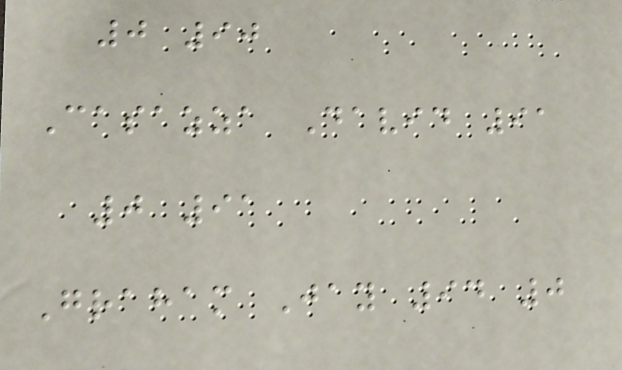0 90
Casazza David 91
0 91
Graham Jay 94 0
